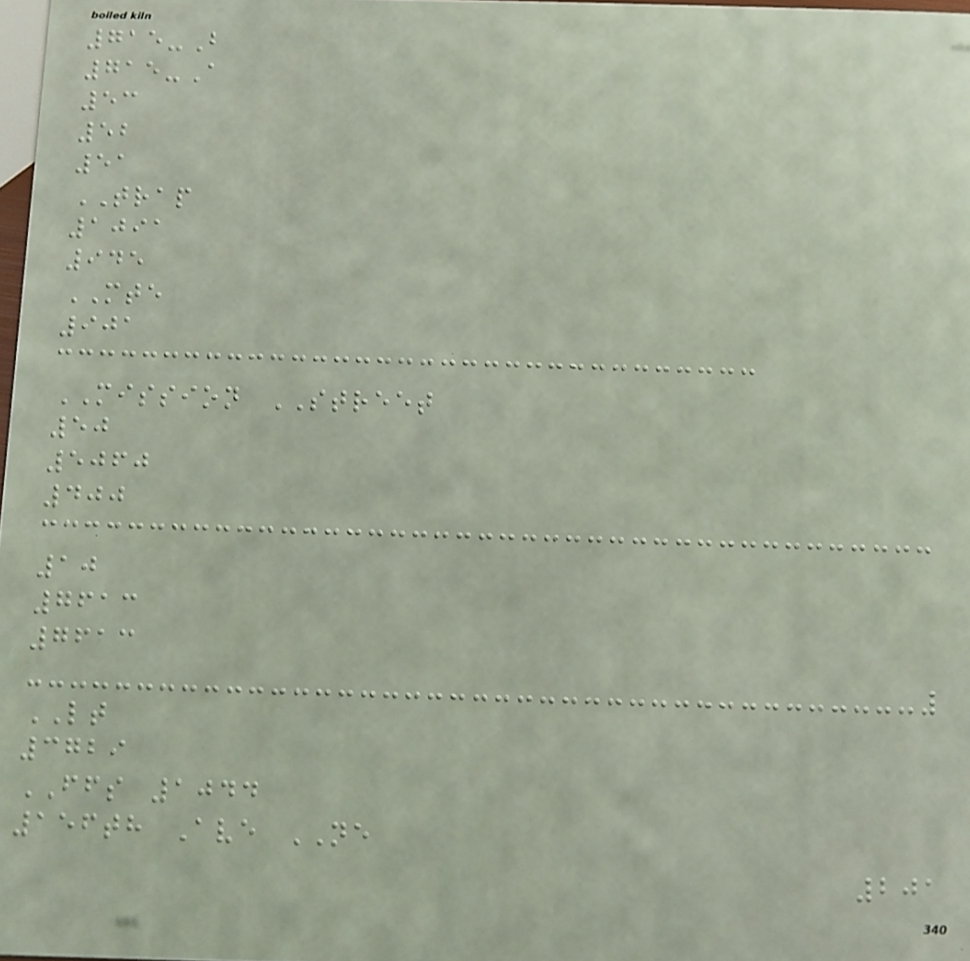715-B
715-A
53
52
51
TRAP
1091
945
MTE
901
MISSION STREET
50
5060
400
10
7613
7613
LT
3729
FFS 1044
156th Ave NE
201
